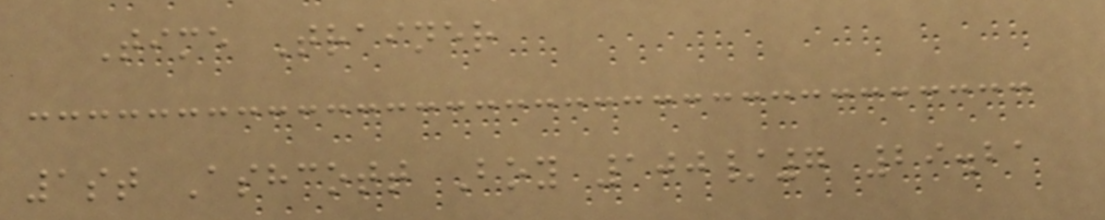Time Trainer
1st Ashcott Boy 100/7 29.21
